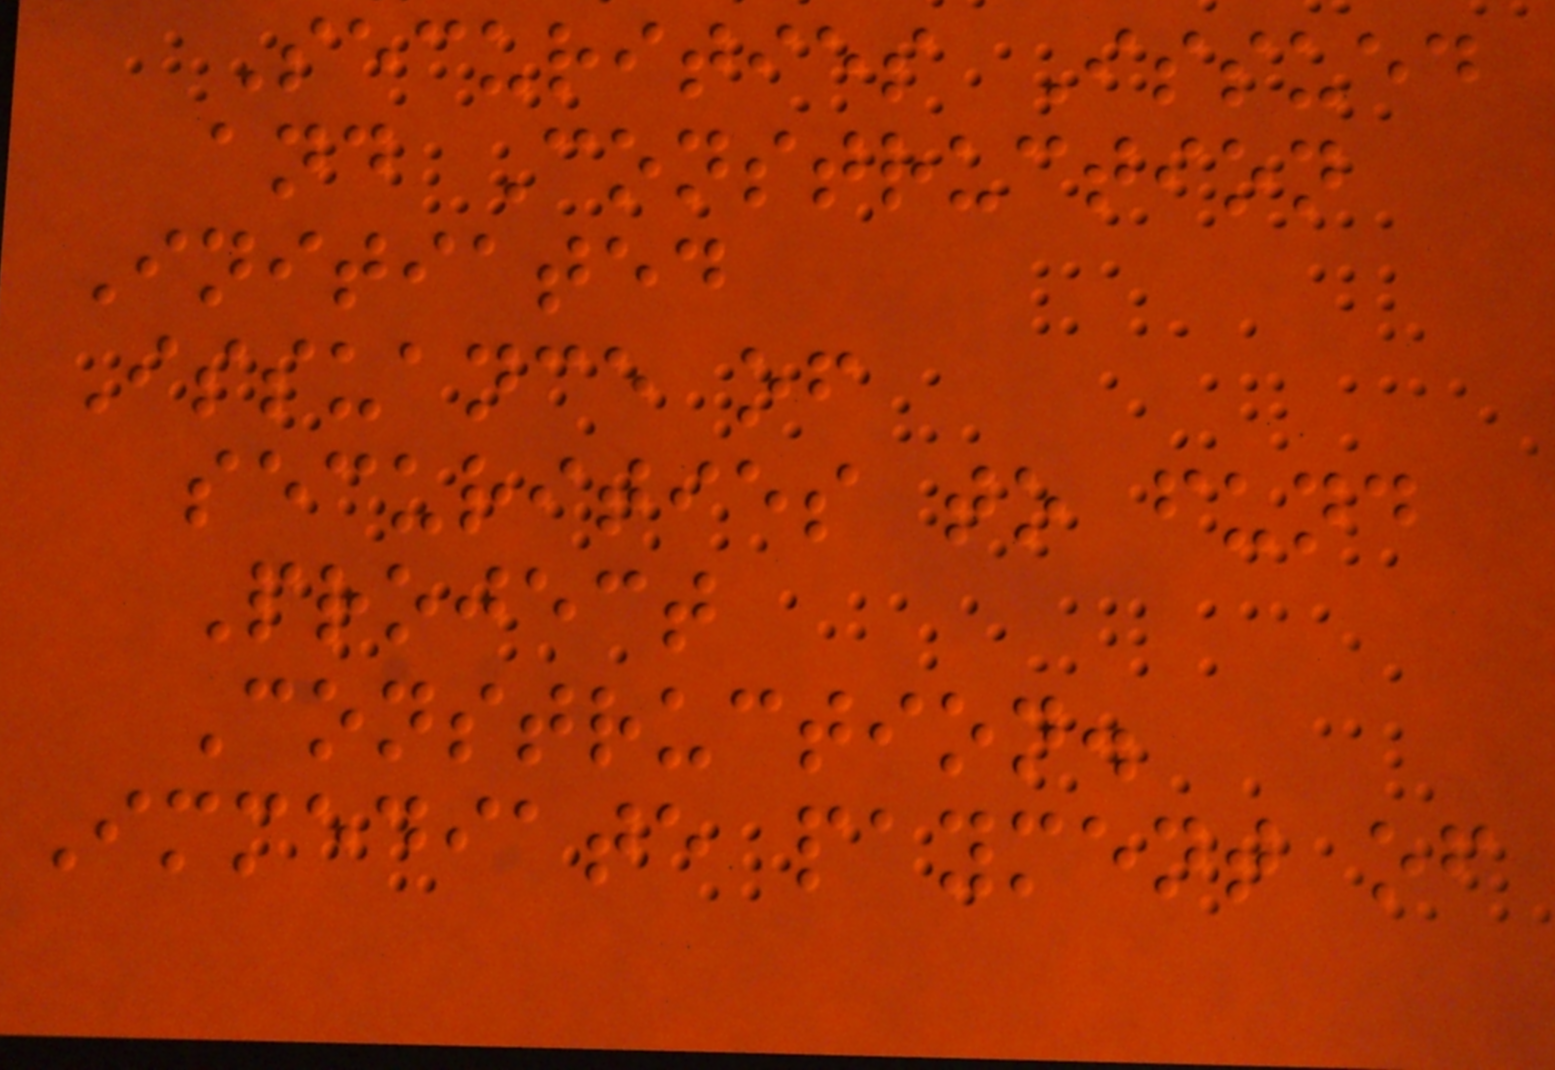Securities Issued
and Construction
Initiated
Issuance of
securities to fund
Project
Construction.
Immediate payment of
